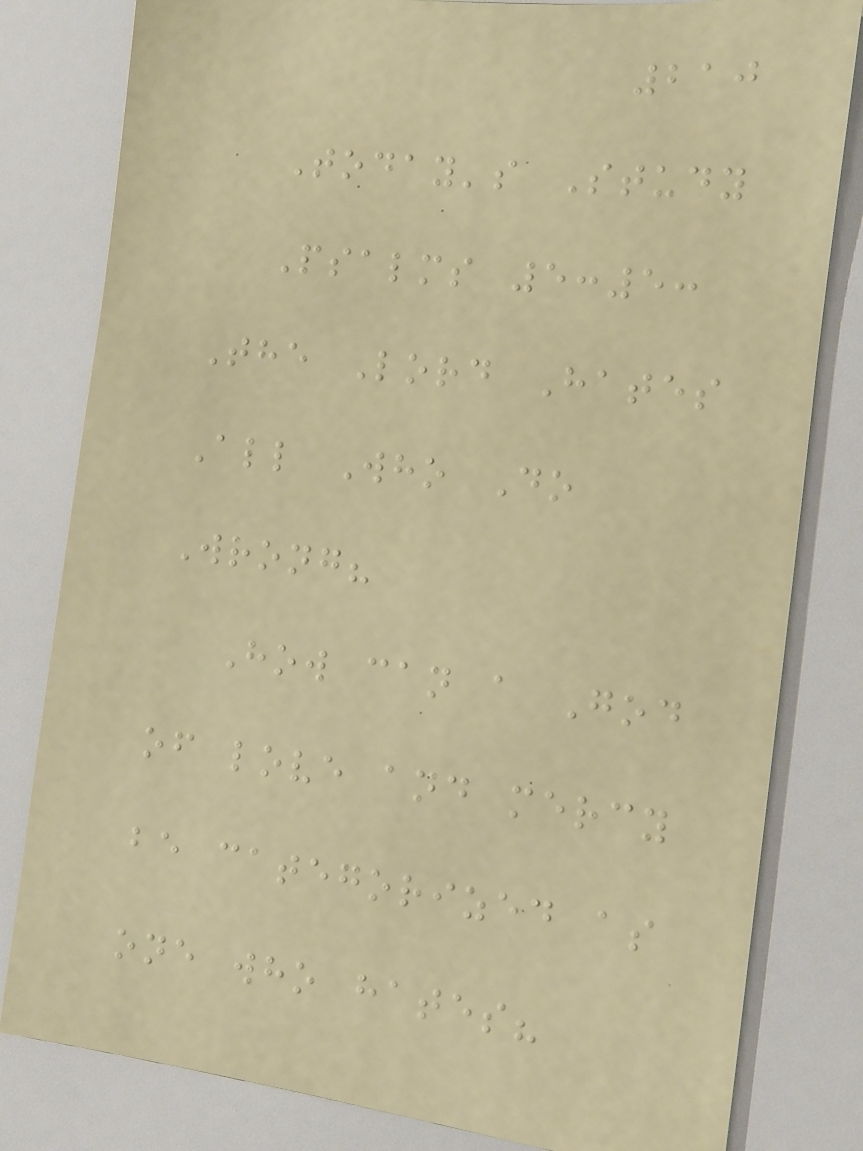210
Today's Study
Psalms 5:5:
The Lord Hates
All Who Do
Wrong?
How can a God
of love and mercy
be categorized as
one who hates?
